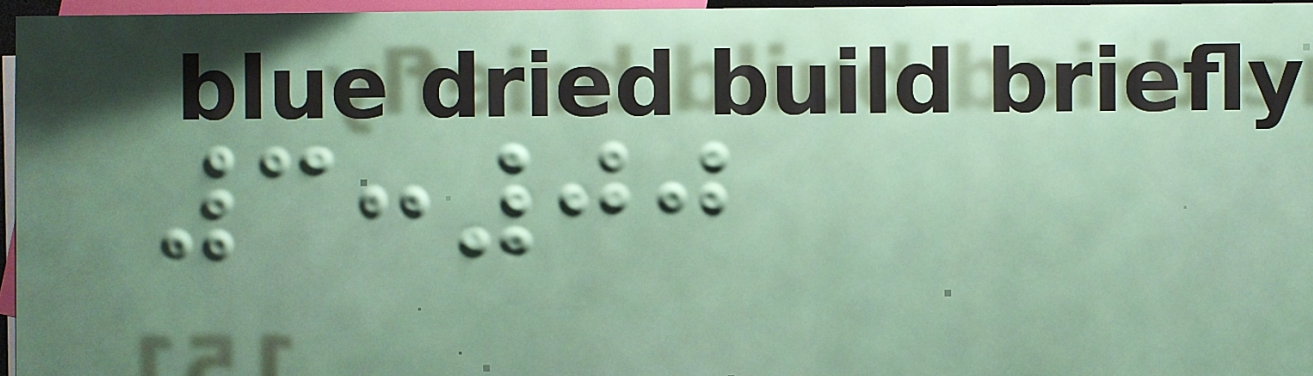3:00
